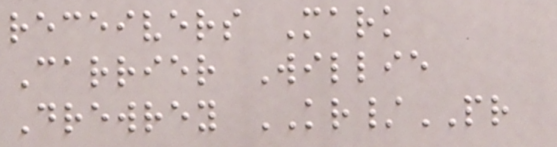receivers Mark
Carrier Willie
Drewrey KR/PR
